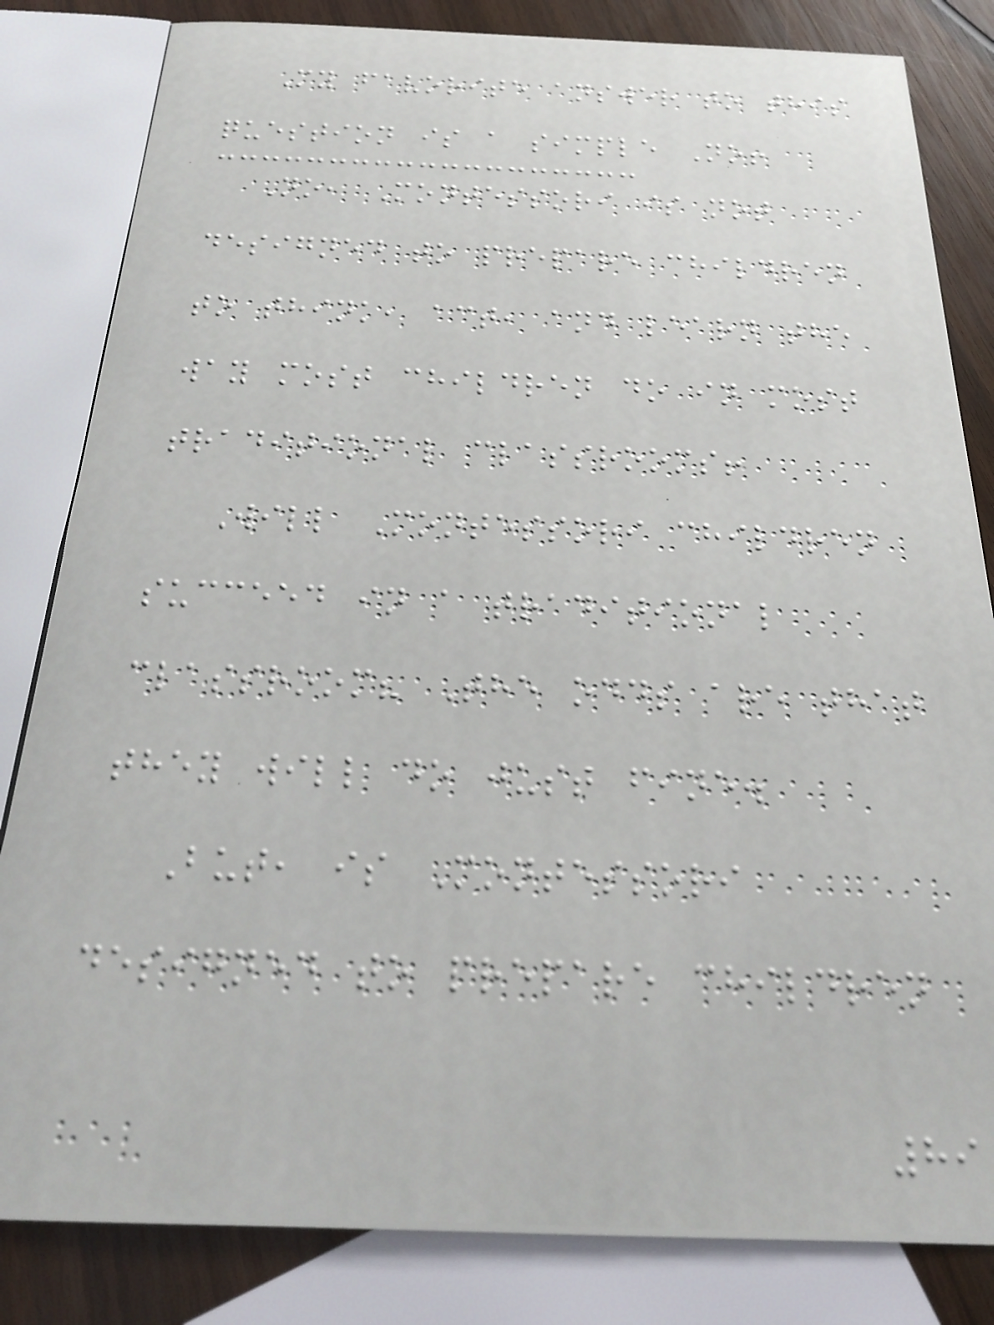My favorite answer to this
question is a simple No!
No, Montessori is not
designed to prepare children
to think, act, and learn the
way most children do in most
traditional classrooms!
Will Montessori children
succeed in a traditional
classroom? The odds are that
they will do just fine.
But, is Montessori
designed to prepare children
89
